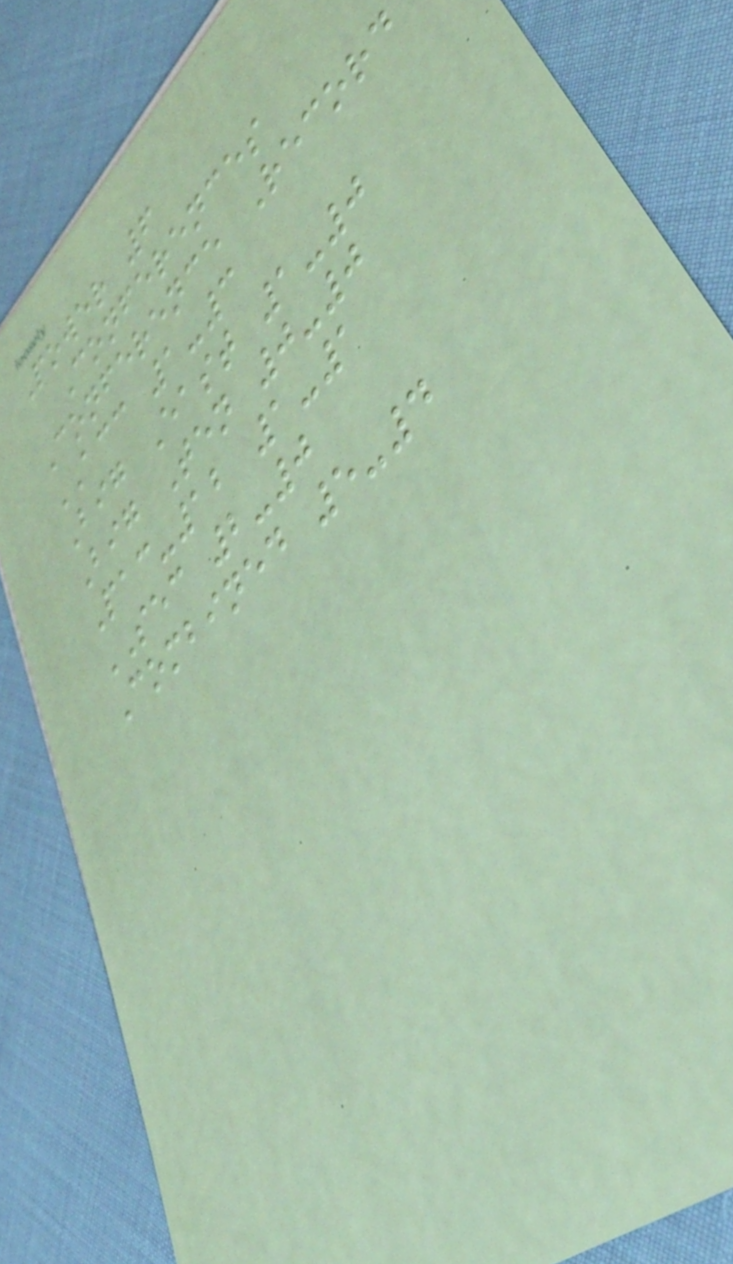Power 6
Conferences
Conference Record
ACC 1-3
Big East 1-0
Big Ten 0-0
Pac-12 1-1
SEC 2-0
Combined 5-4
